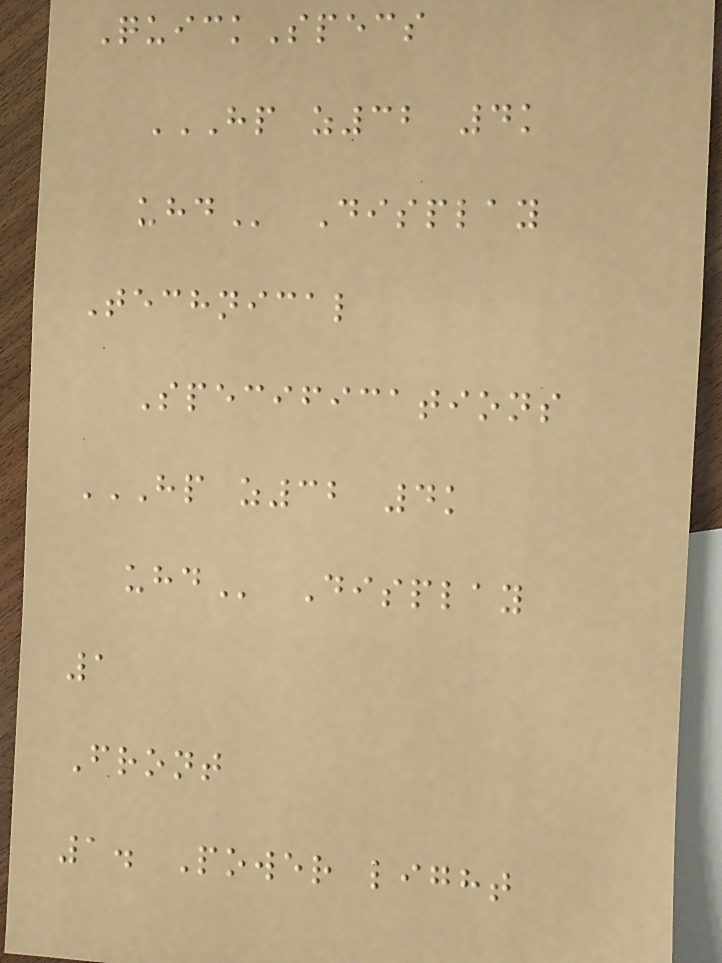QuickSpecs
HP Z32 4K
UHD Display
Technical
Specifications
HP Z32 4K
UHD Display
1
Front
1. Power light
